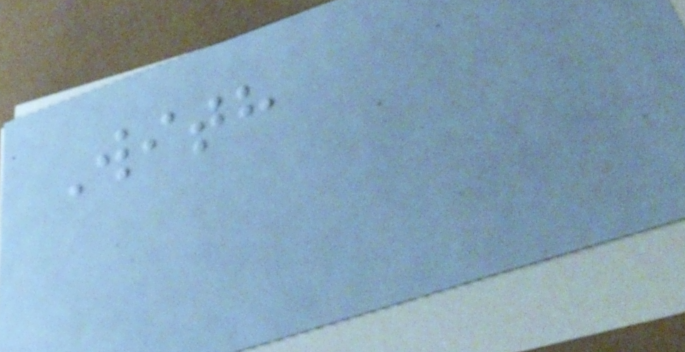With
